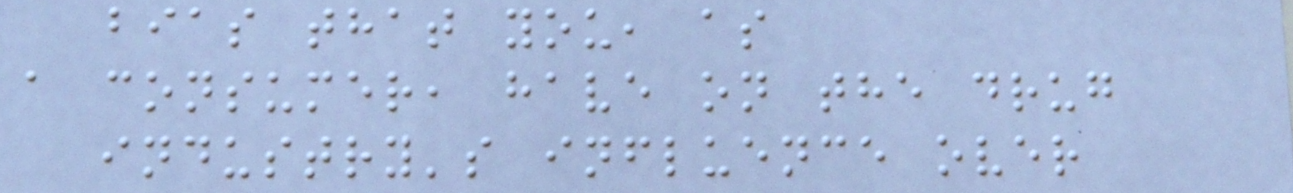bias that you, as
a consumer, have on the drug
industry's influence over
